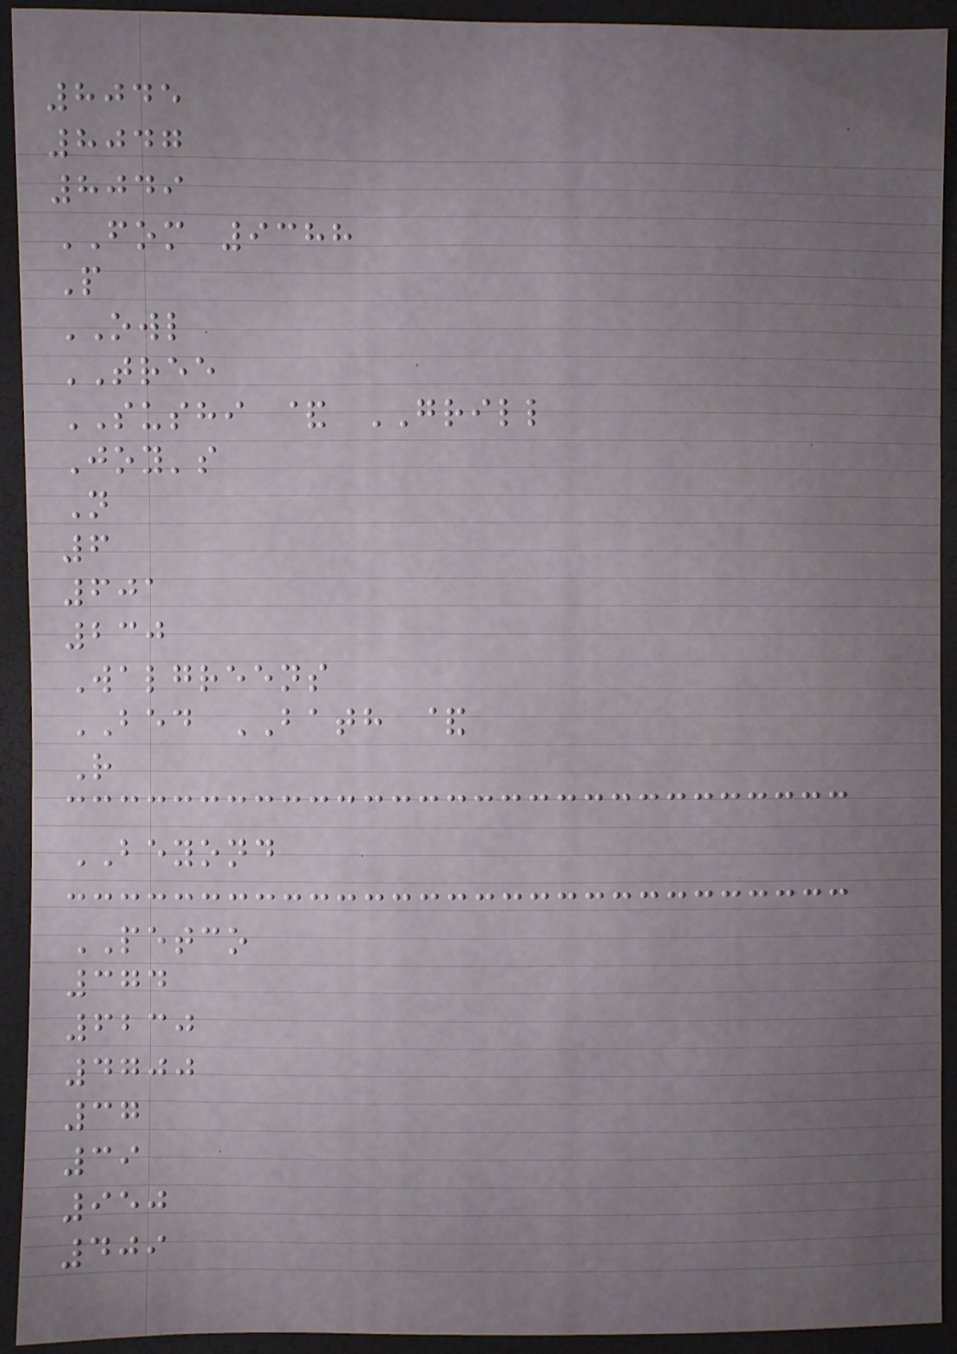8045
8047
8049
FOM 9388
P
OWL
TREE
SUSHI & GRILL
Joy's
N
6
601
230
Walgreens
BED BATH &
R
BEYOND
PETCO
374
6230
4700
37
39
950
409
